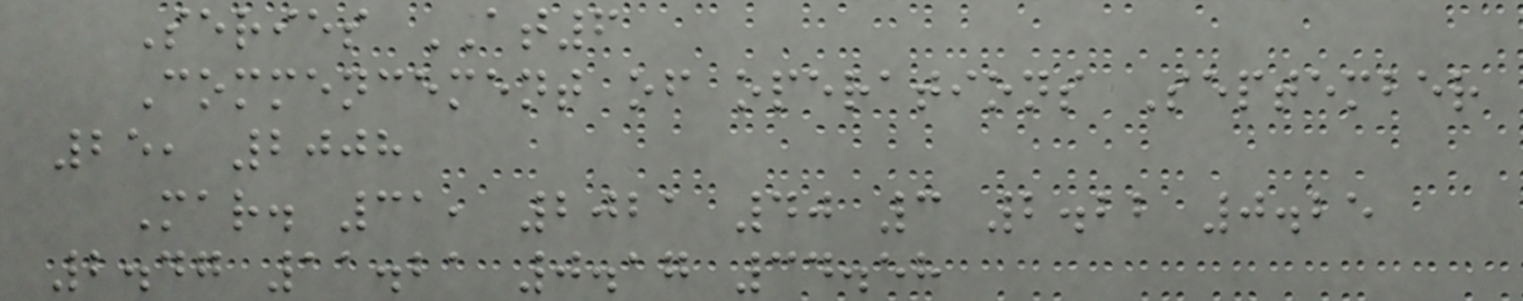Series AT6
Commencement of operations September
25, 2008
Mar. 31, 2021 40 3 2.22 0.25
2.47 11.21 0.17 34.58
